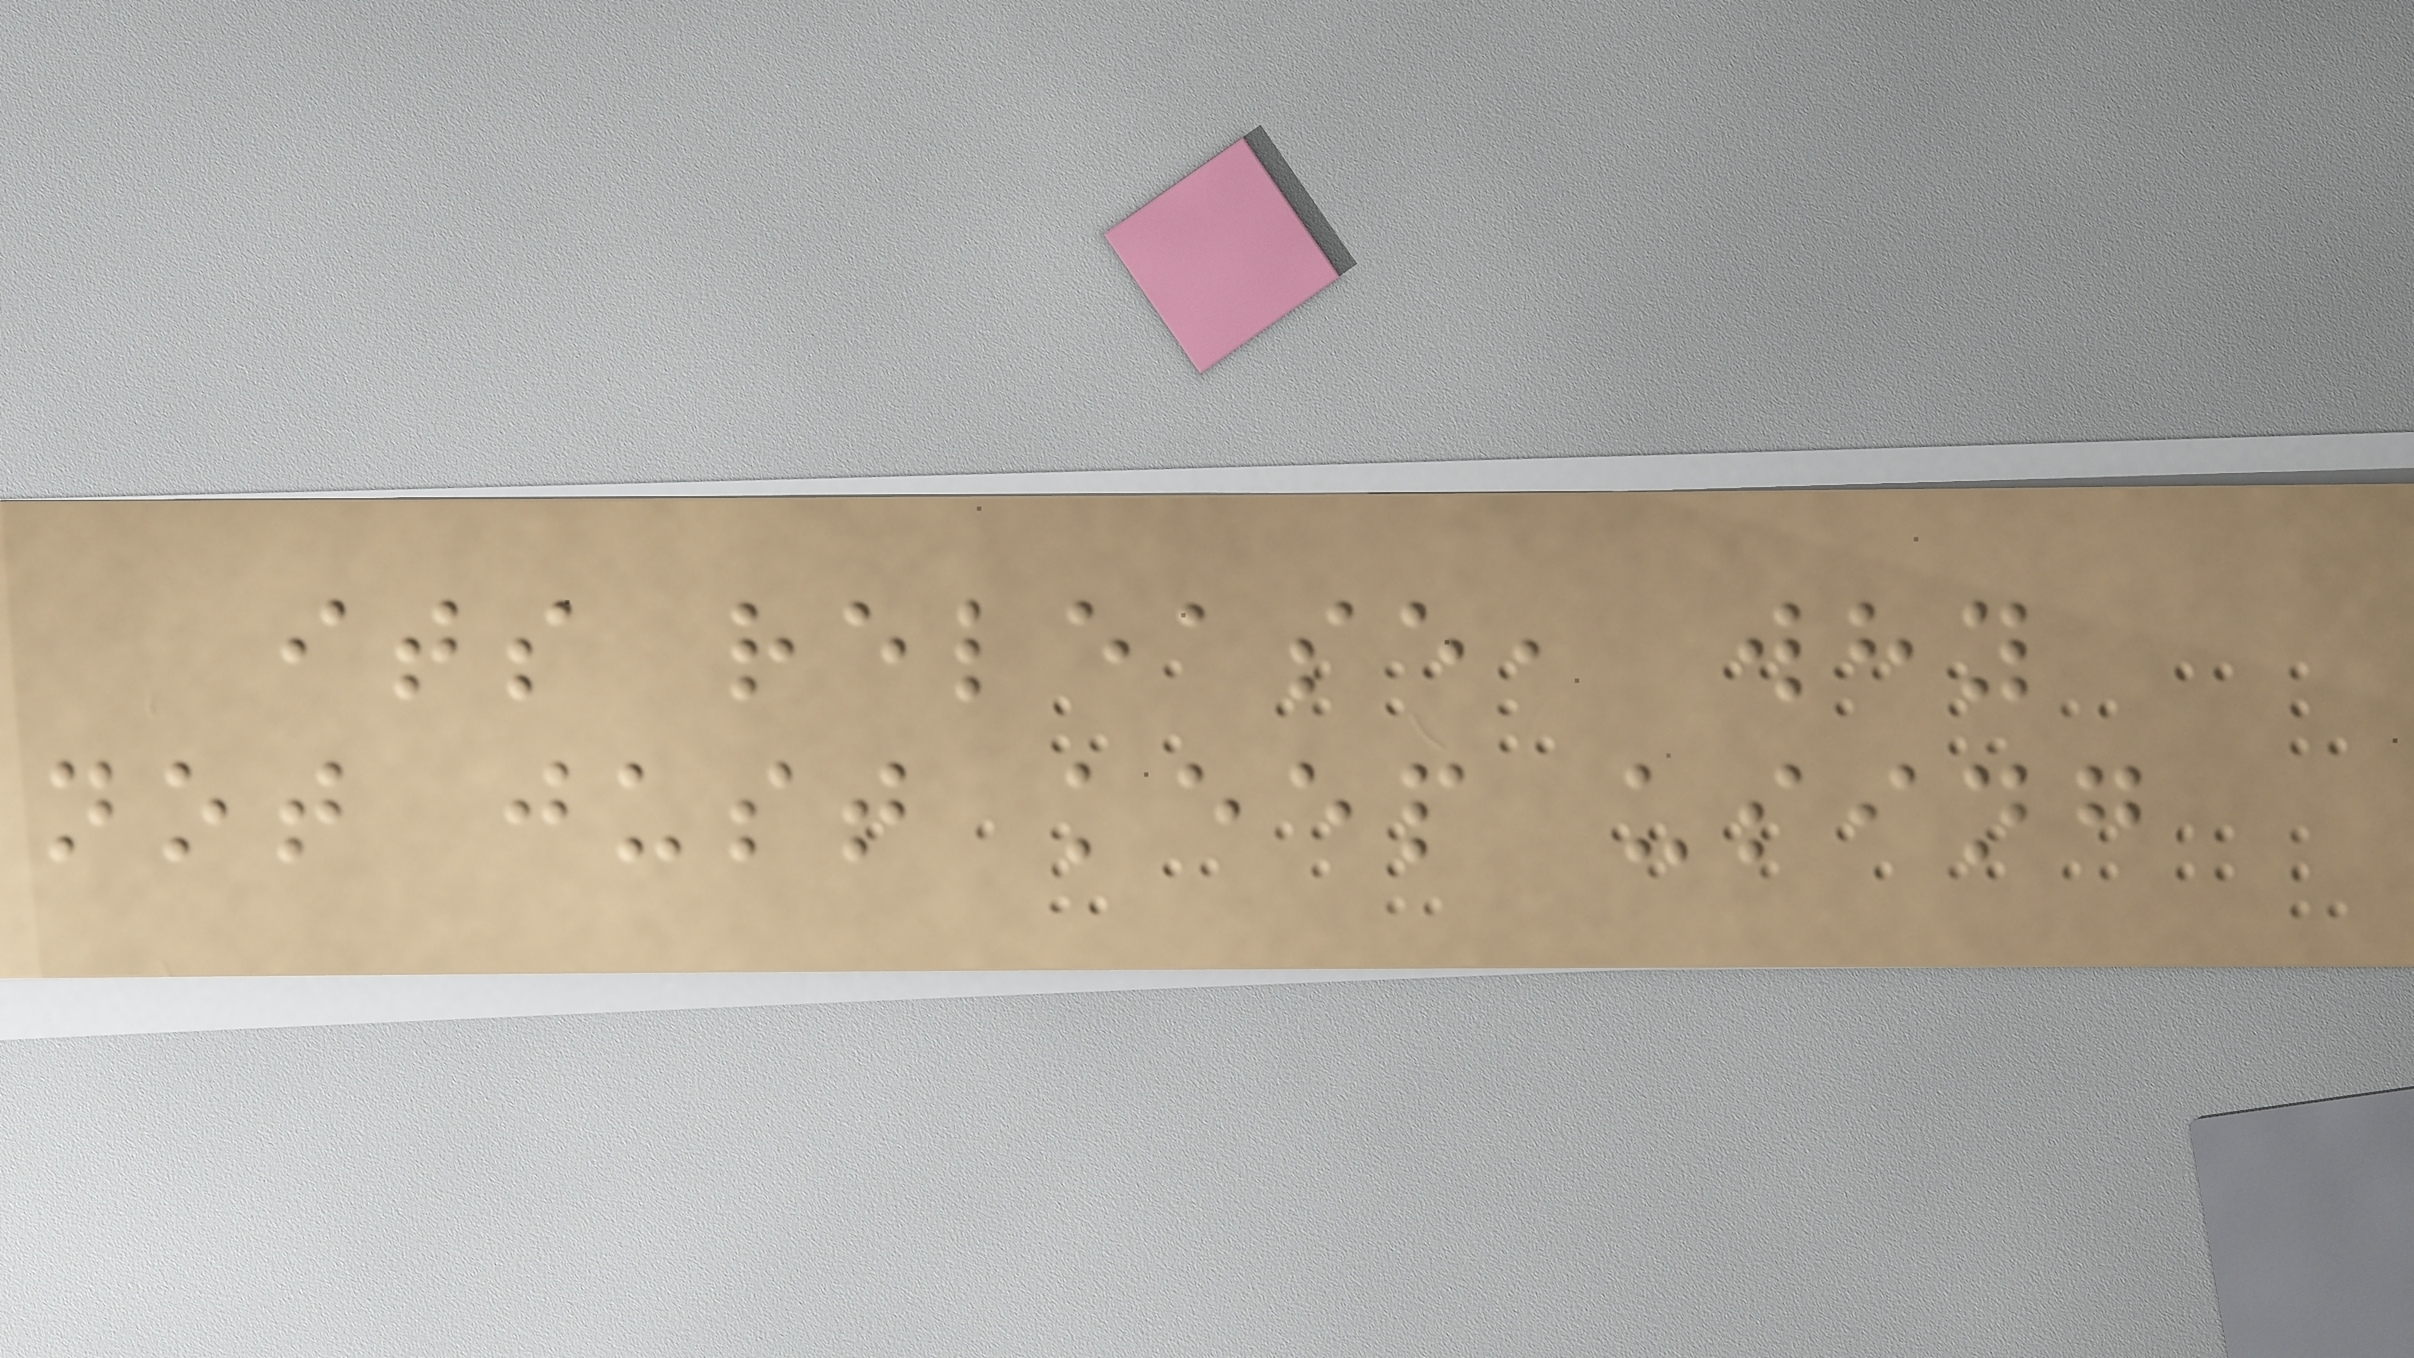its release, why
not just keep using
